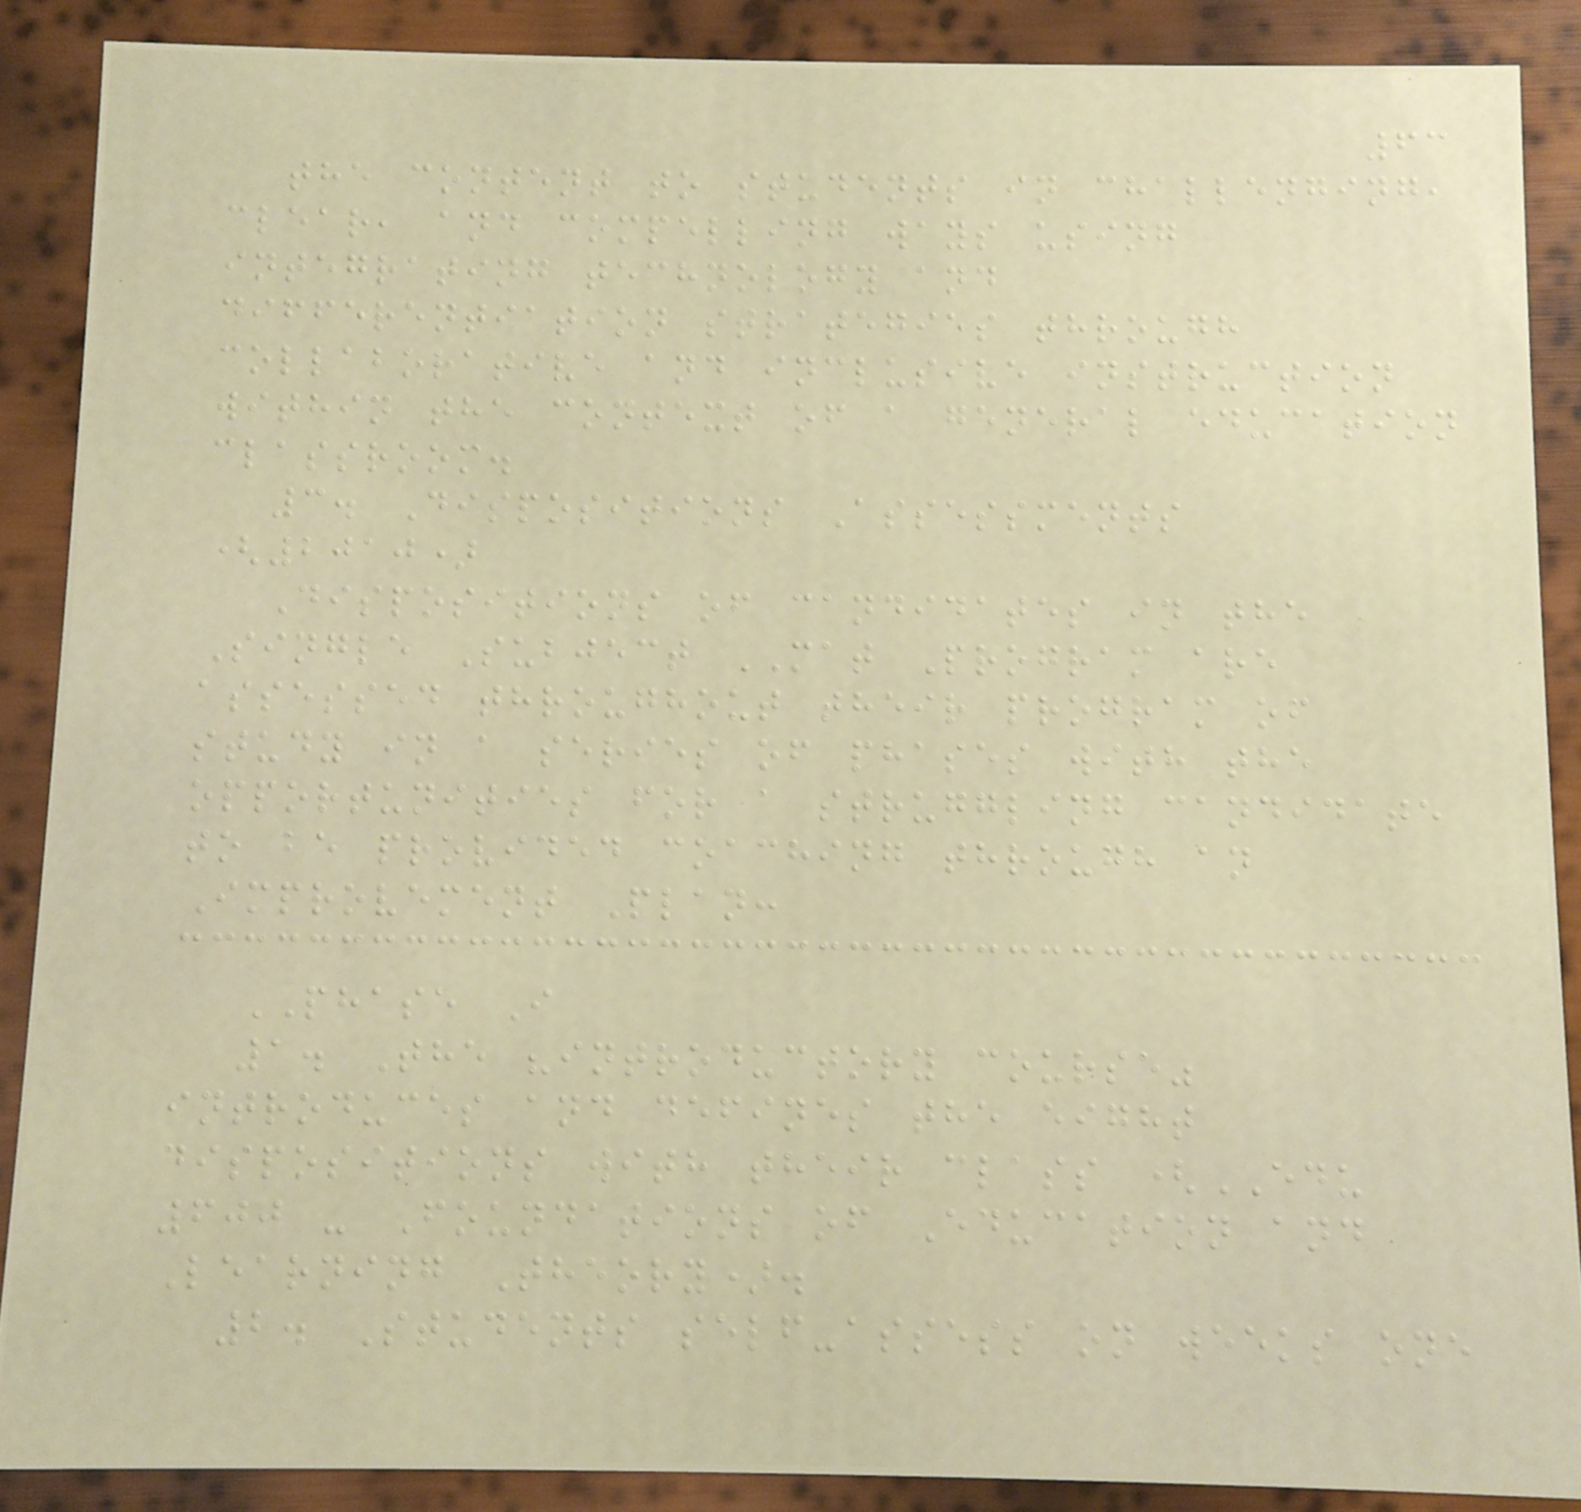63
the content to students in challenging,
clear, and compelling ways using
integrating technology and
differentiation strategies through
collaborative and inclusive instruction
within the context of a general education
classroom.
3. Dispositions Assessments
(2010)
Dispositions of candidates in the
Single Subject MAT Program are
assessed throughout their program of
study in a series of phases with the
opportunities for a struggling candidate
to be provided coaching through an
Improvement Plan:
PHASE I
1. The "introductory course"
introduces and defines the eight
dispositions with their class (EDU
600 - Foundations of Education and
Learning Theory).
2. Students self-assess on weeks one
